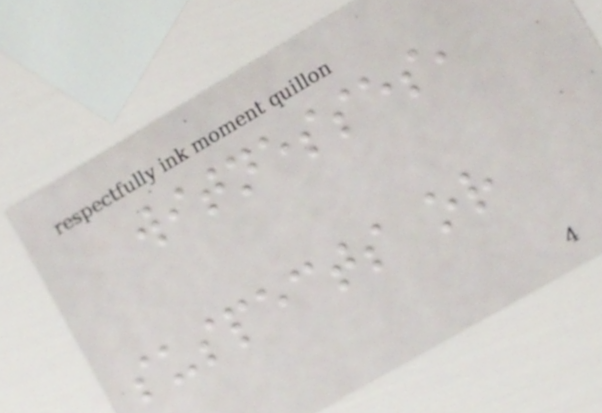witnesses,
suspects or
